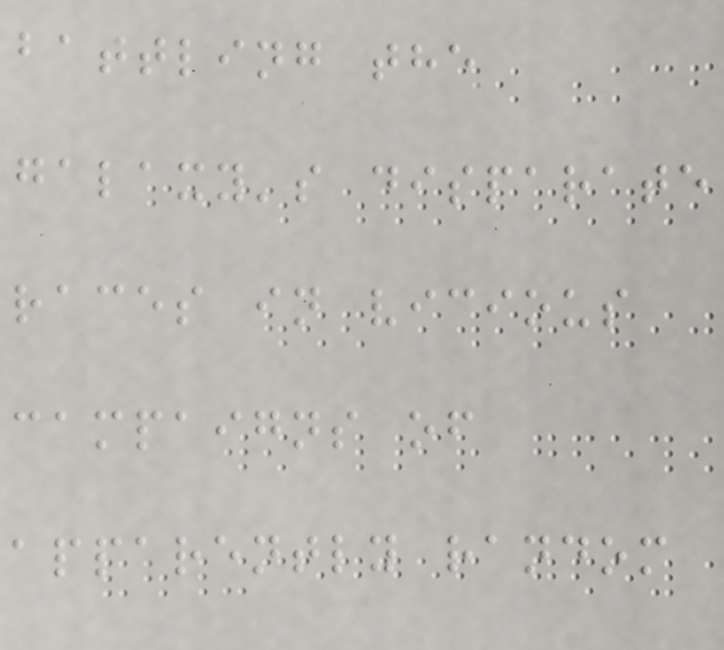battling the
galaxy's disparate
races in vicious
campaigns of
apparently random
